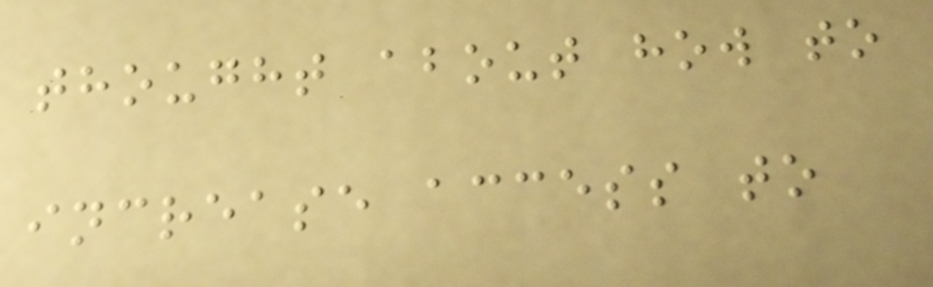thought about how to
increase access to
